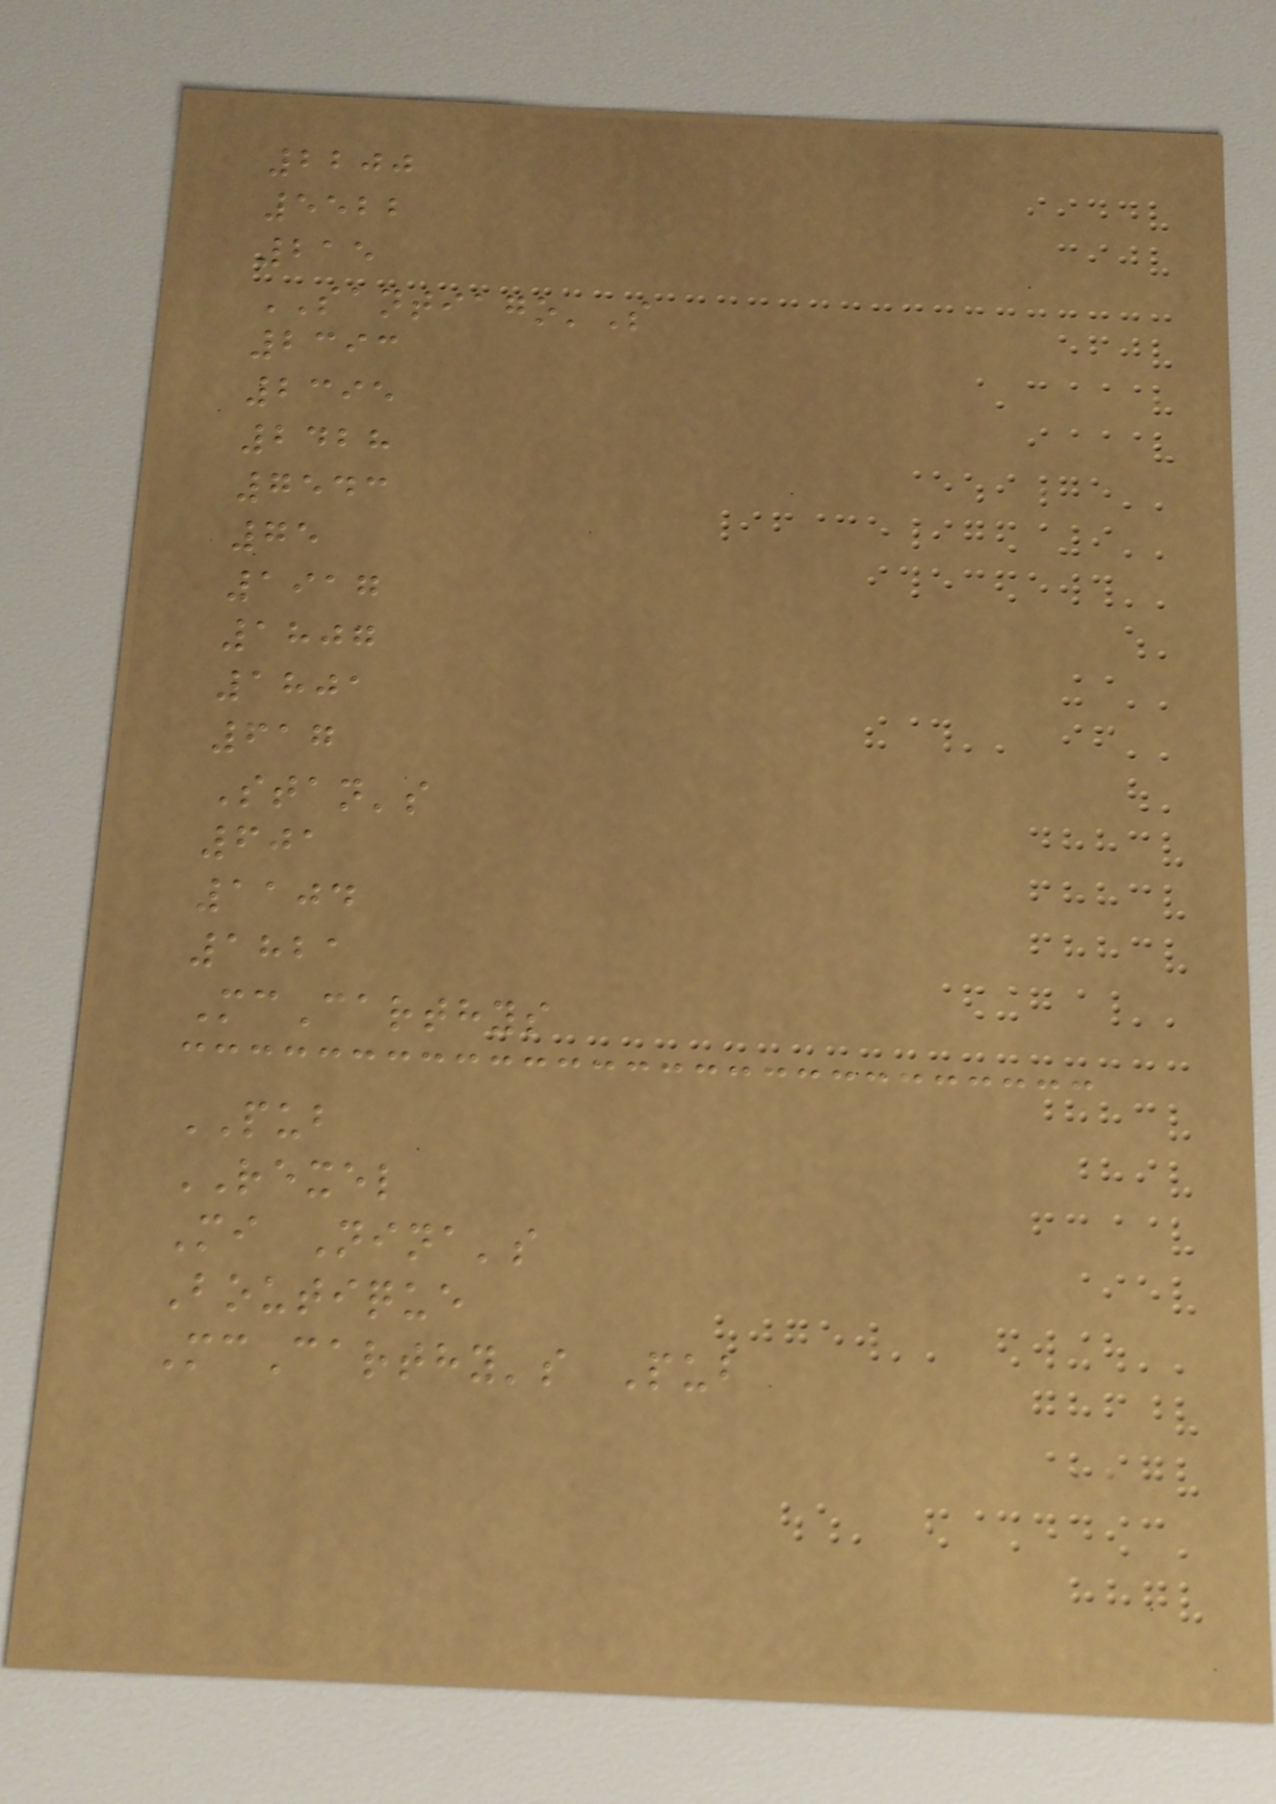2200
5522
215
SANTIAGO'S
2393
2395
2428
7543
75
1917
1807
1801
617
Stan's
601
1104
1821
McCarthys
PUB
REXEL
Mi Nina's
Boutique
McCarthy's Pub
